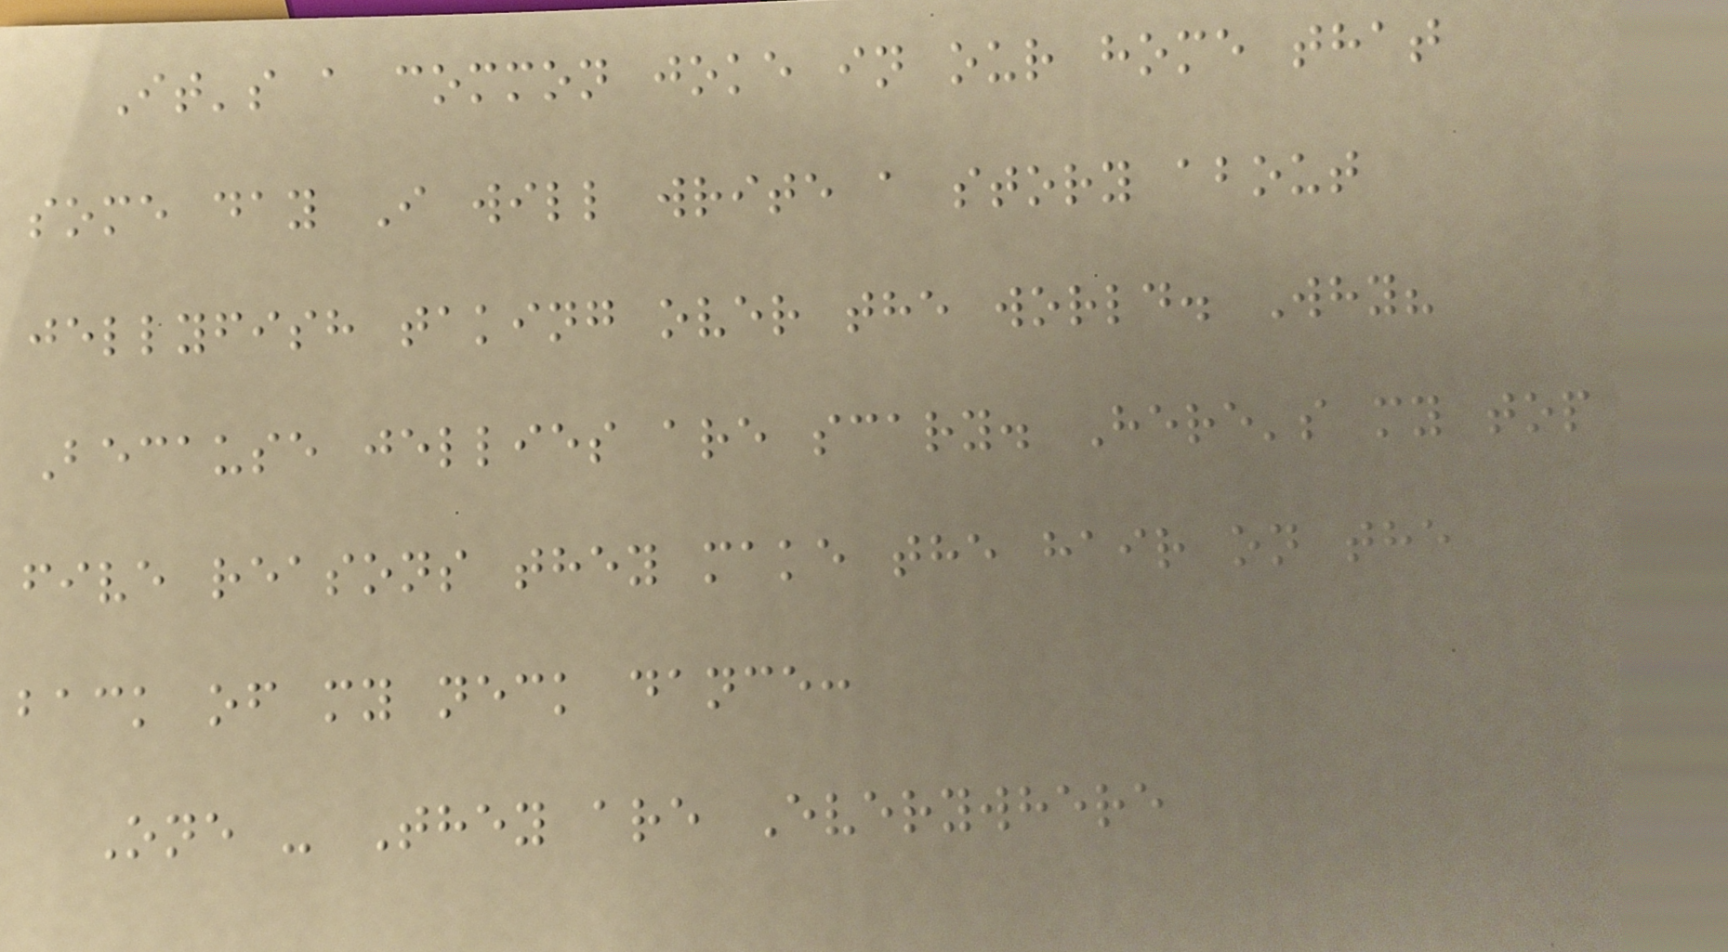It's a common joke in our home that
some day I will write a story about
jellyfish taking over the world. Why?
Because jellies are scary. Here's my top
five reasons they make the hair on the
back of my neck dance:
One - They are Everywhere
